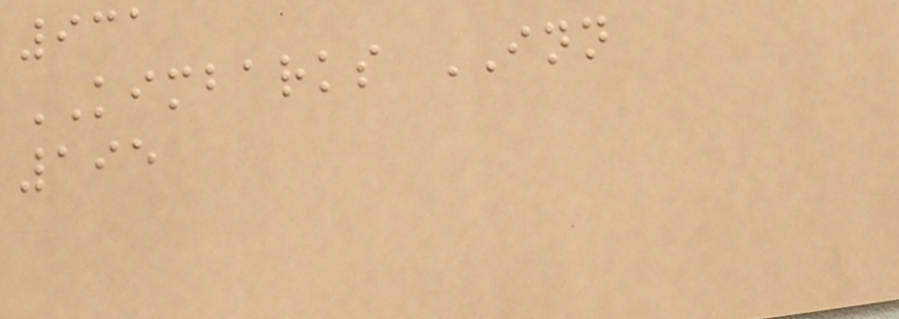931
KIMBARKS INN
195
